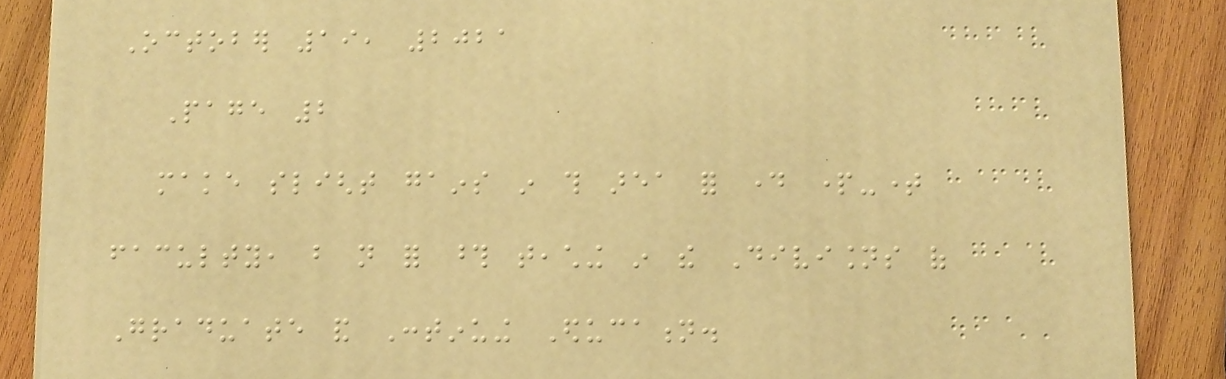October 19, 2021
Page 2
make slight gains in this area for day part-time
faculty, but not for those teaching in the Divisions of
Graduate and Continuing Education.
